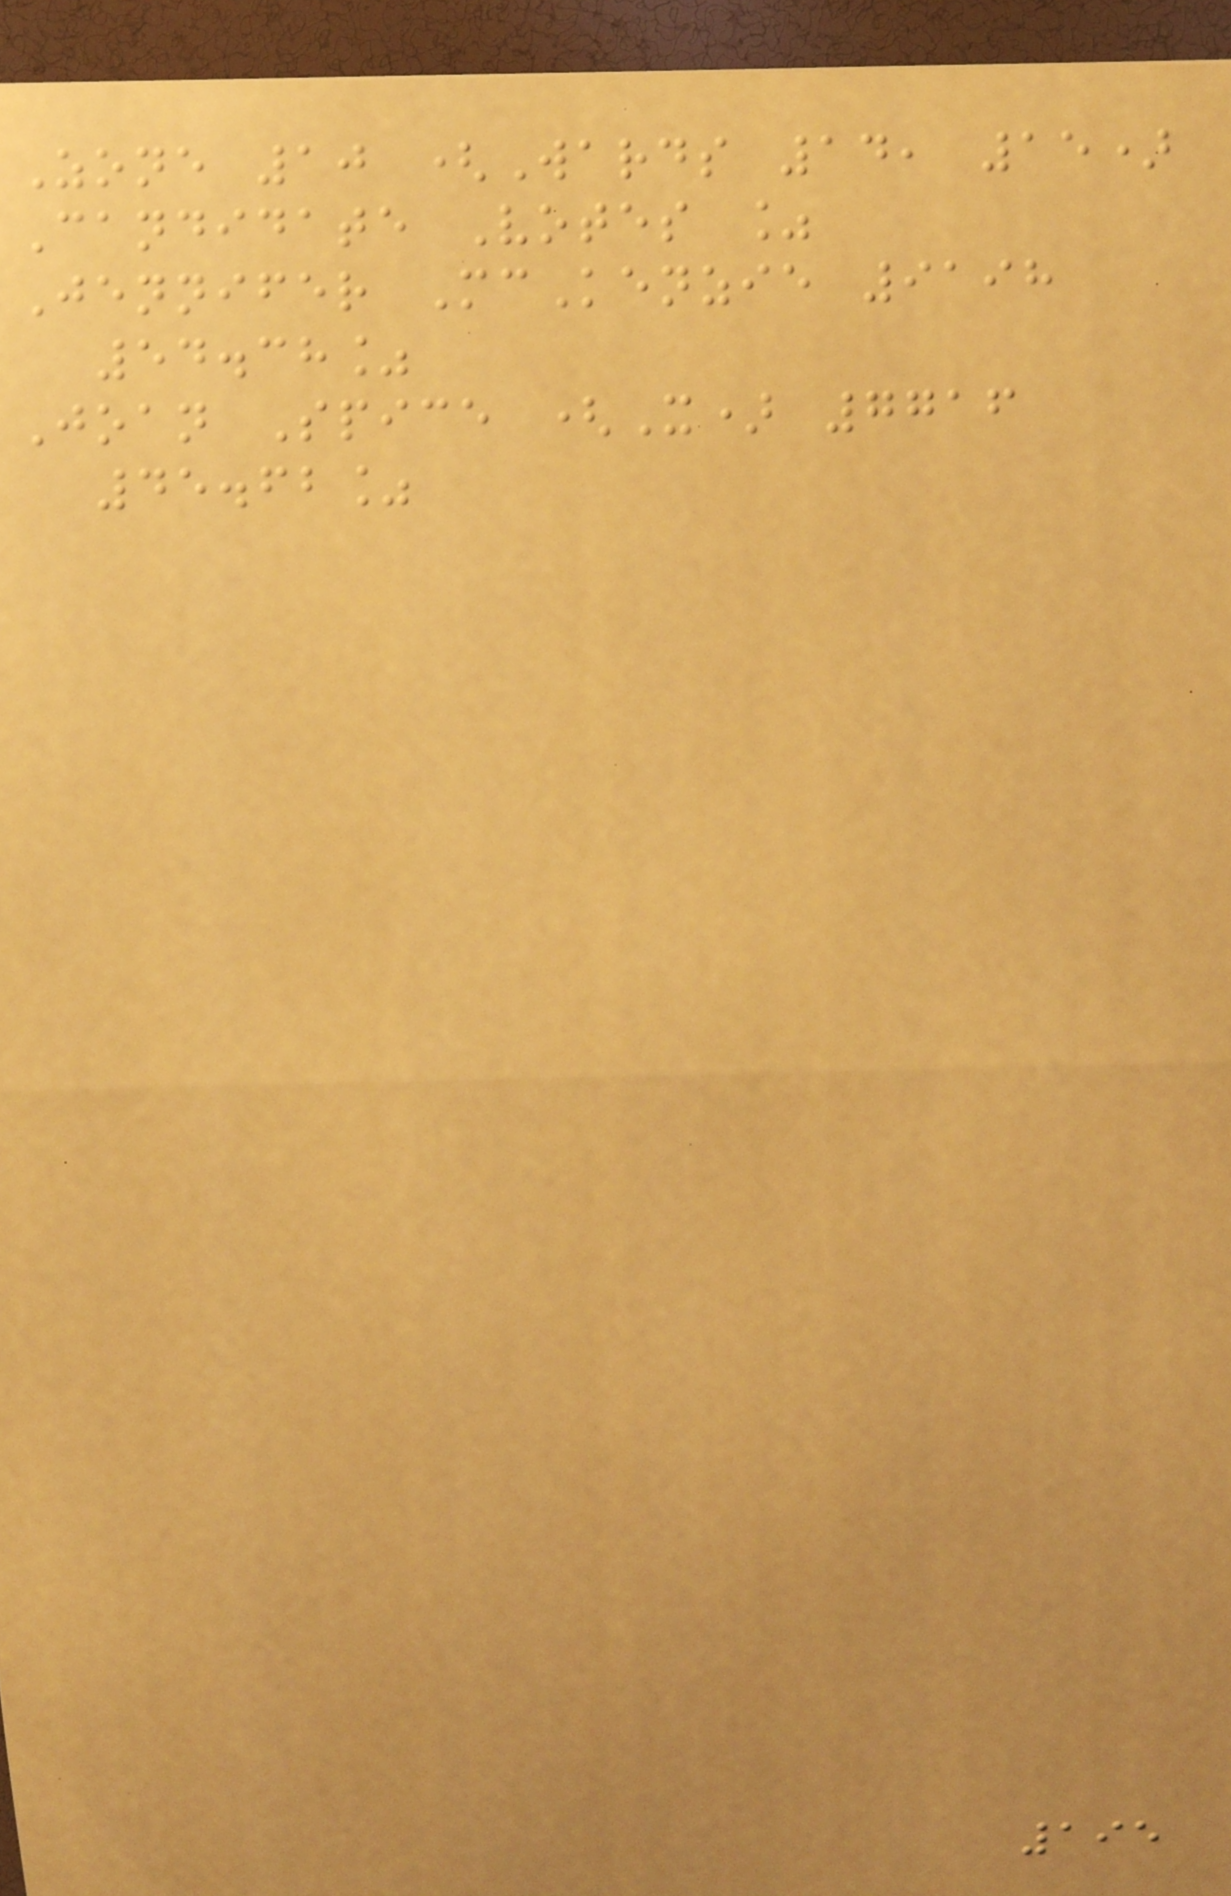Zone 10 (Wards 14, 15)
Candidate Votes %
Jennifer McKenzie 9198
54.38%
Joan Spice (X) 7716
45.62%
195
